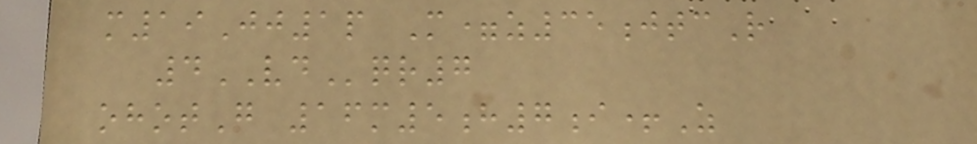m19Jj1p M=z35jtcR
4VDqr7
ohotG 16m5h7i+Z
